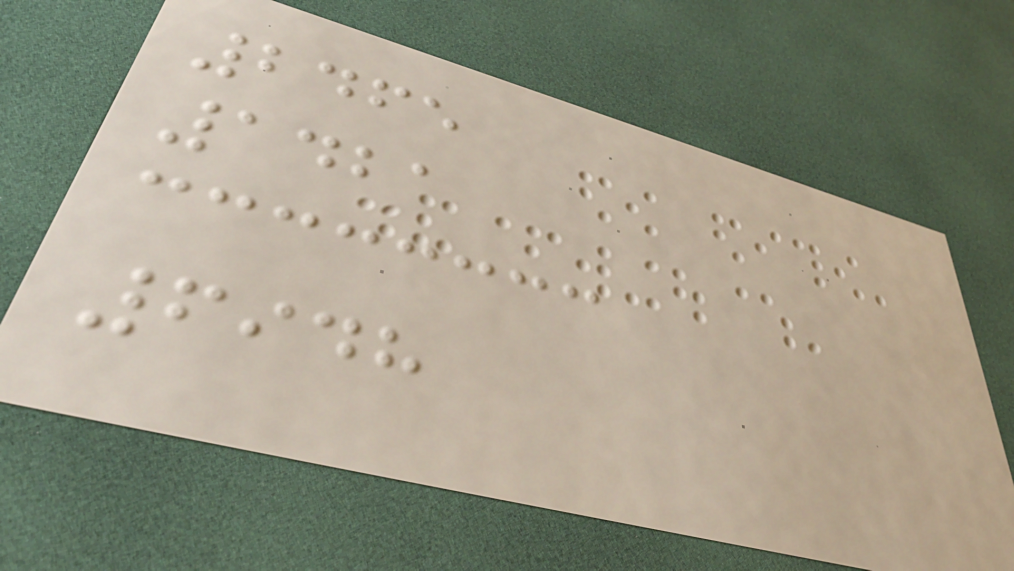2465
1421
6948
